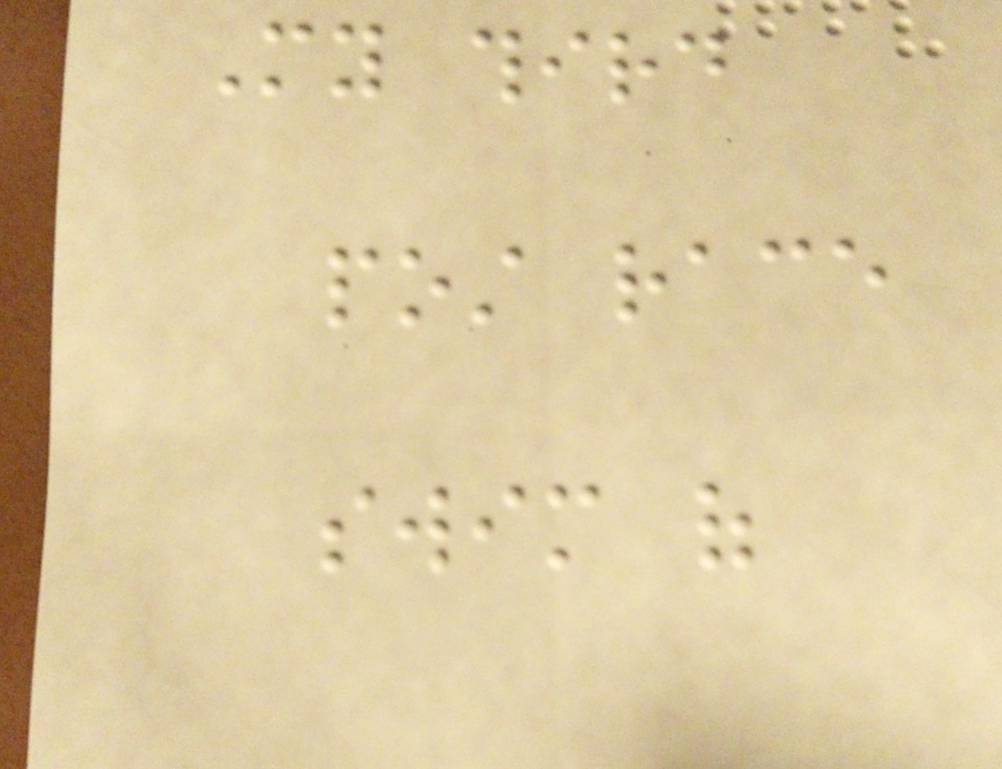My third
post race
swim of
